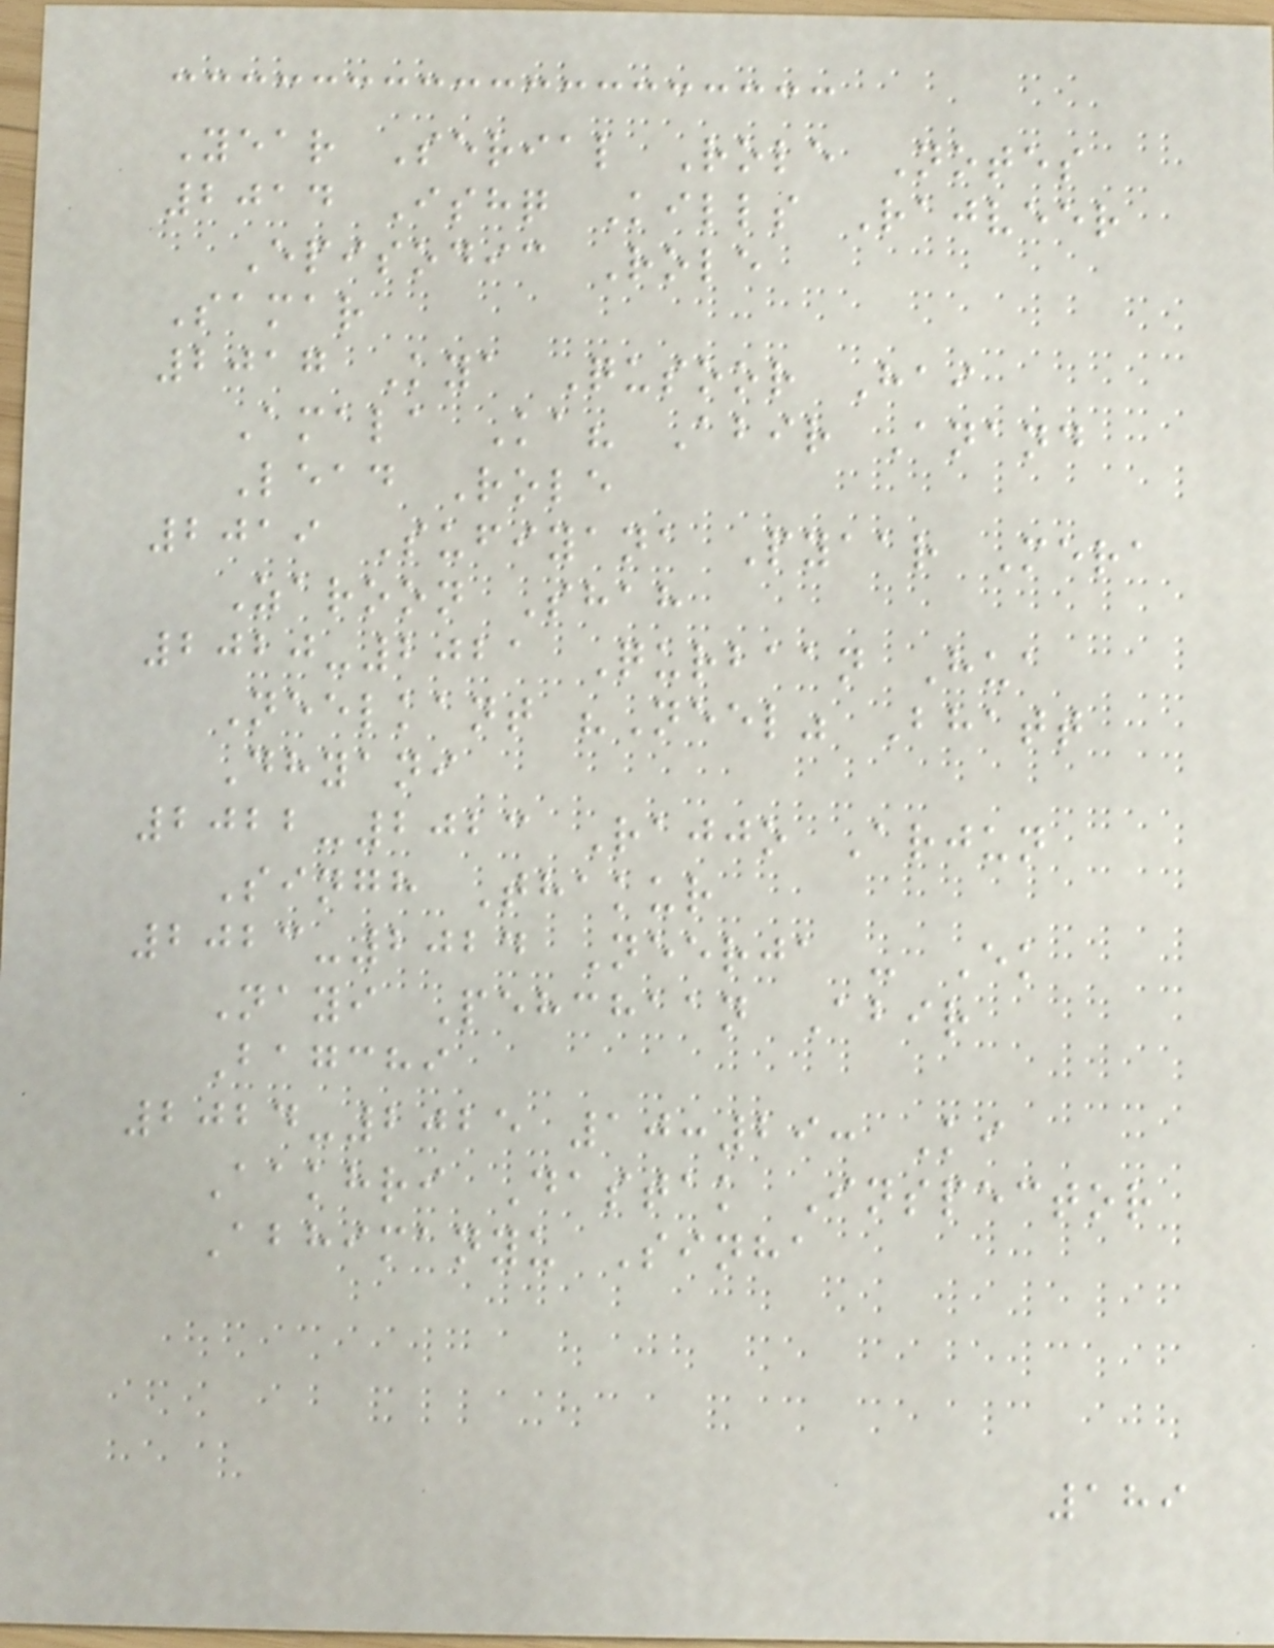Year Serial Role Notes
2014 Ishq Kills Rajveer
Episodic Role
Samar
2017 Kya Qusoor Hai
Amala Ka? Abir Anand
Lead Role
2019 Sufiyana Pyaar Mera
Zaroon Shah
2020-2021 Qurbaan Hua
Neelkant "Neel" Bhatt
Dhyani
2022-2023 Rajjo Arjun
Singh Thakur
2023-2024 Neerja - Ek
Nayi Pehchaan Abir
Bagchi
2024-2025 10:29: Ki
Aakhri Dastak Inspector
Abhimanyu Sinha
189
